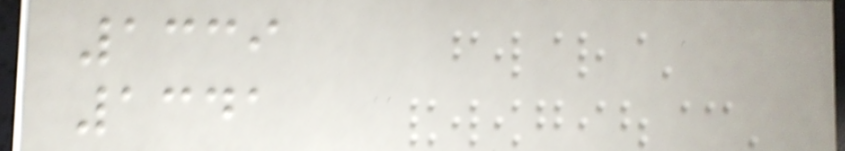1339
1341
